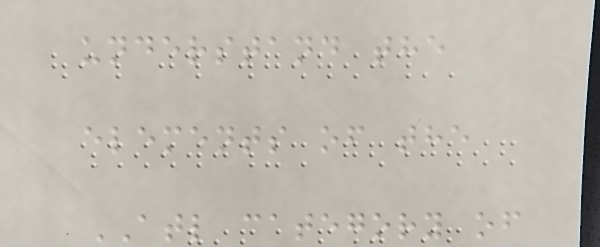understand the
elements of the
ATL category of
